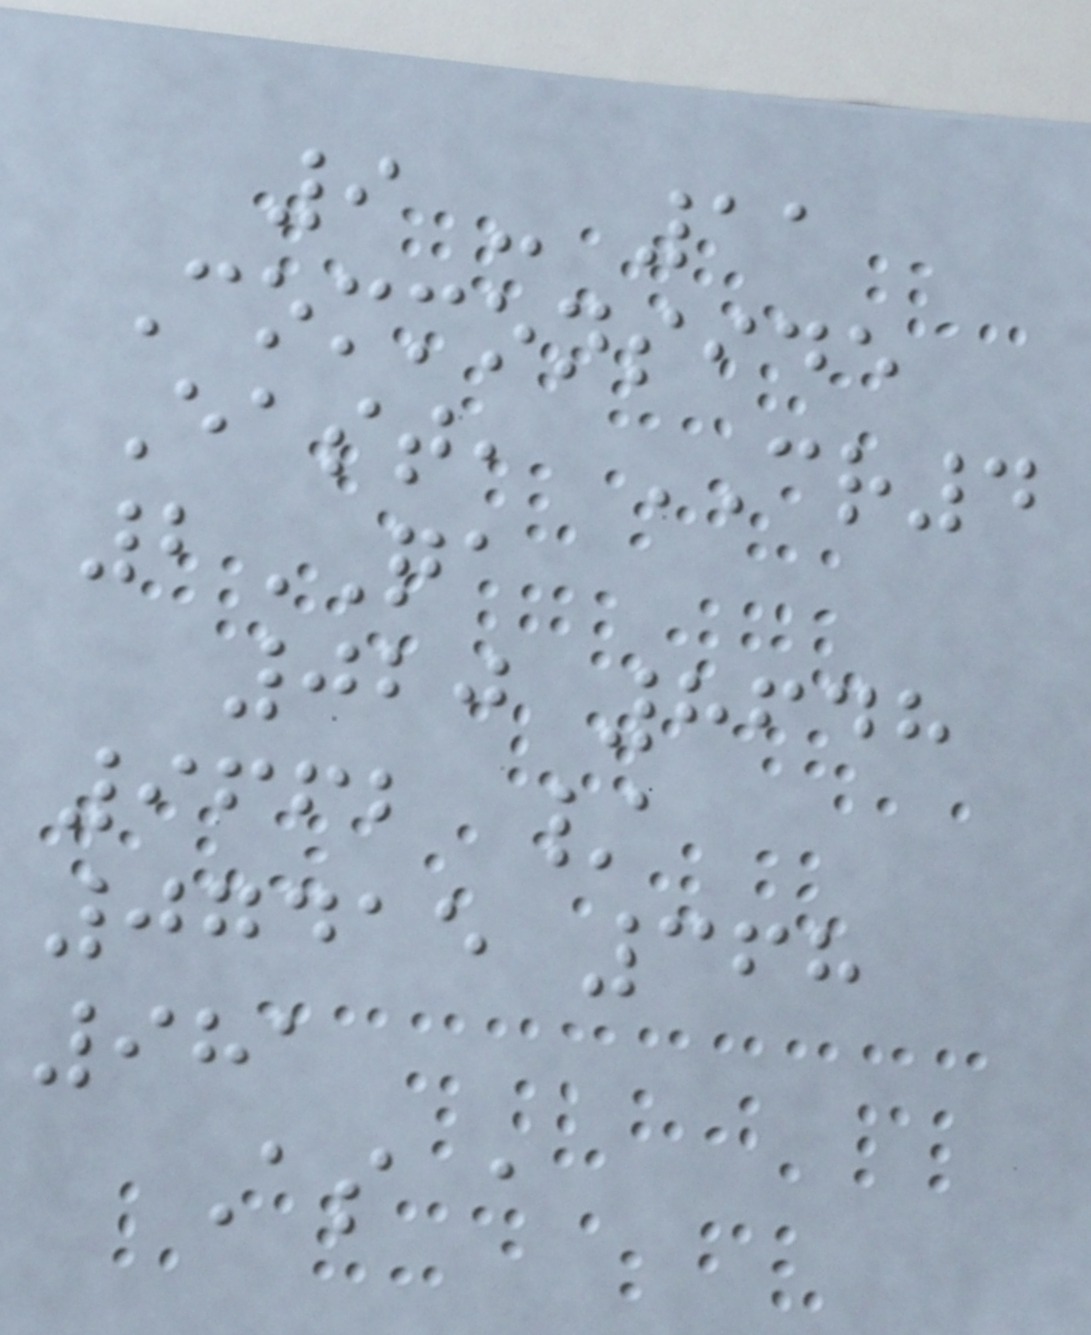9 - 11
Commonside
East, CR4
2QA
020 8648
9662 /
07415 368
981
As a
